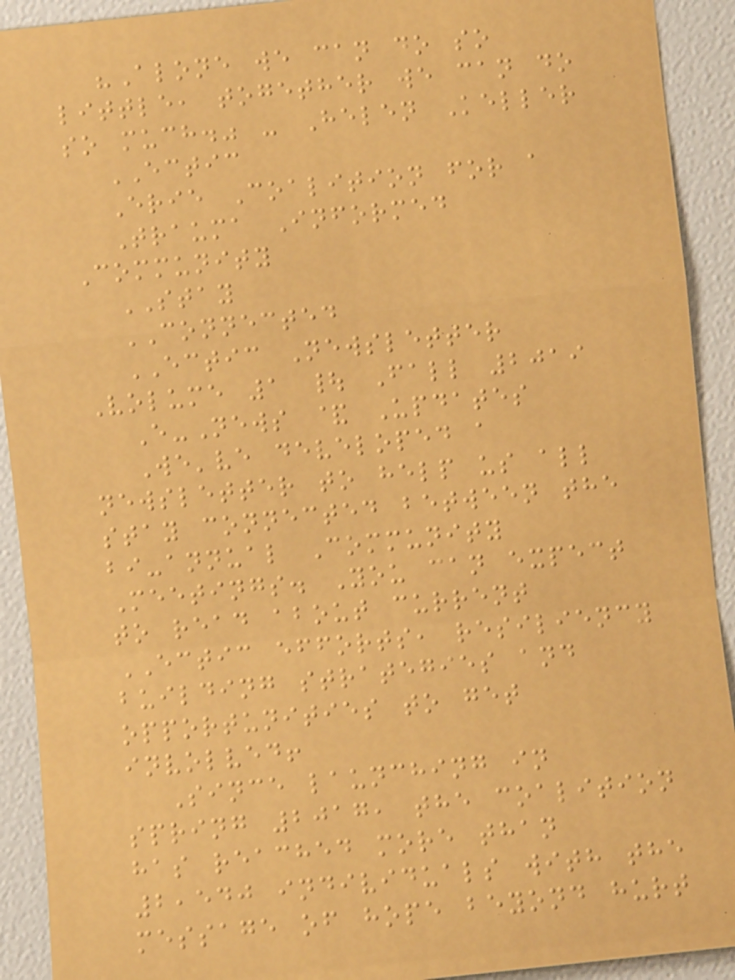"Alone we can do so
little, together we can do
so much." - Helen Keller
ECTIC
Erie Coalition for a
Trauma Informed
Community
STAY
CONNECTED
ECTIC Newsletter
Volume 1 | Fall 2019
E-News & Updates
We've developed a
newsletter to help us all
stay connected between the
bi-annual Community
Meetings. You can expect
to read about current
ECTIC efforts, resiliency
building strategies and
opportunities to get
involved!
Since launching in
spring 2017, the coalition
has reached more than
2,540 individuals with the
message of hope beyond hurt
